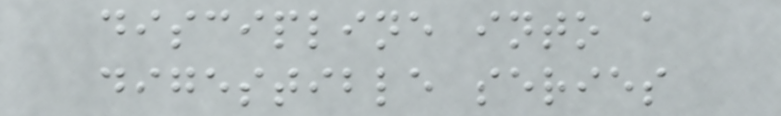discipline into a
digestible series
